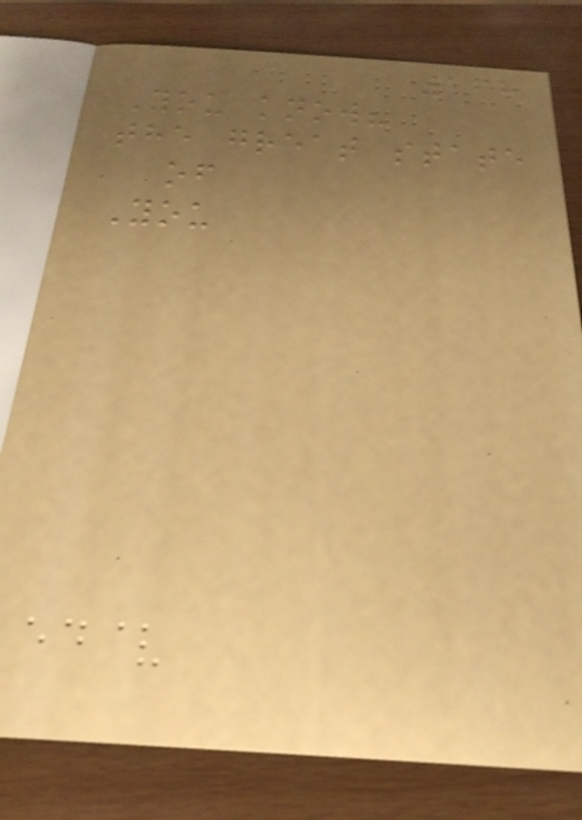168
You know?
the great state
of
You
